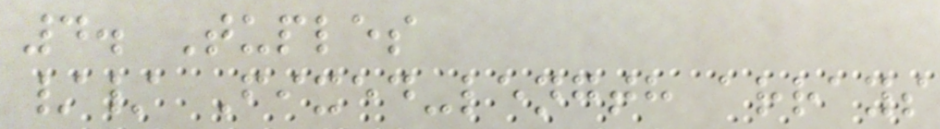4. Tuples
// Fixed-length arrays
